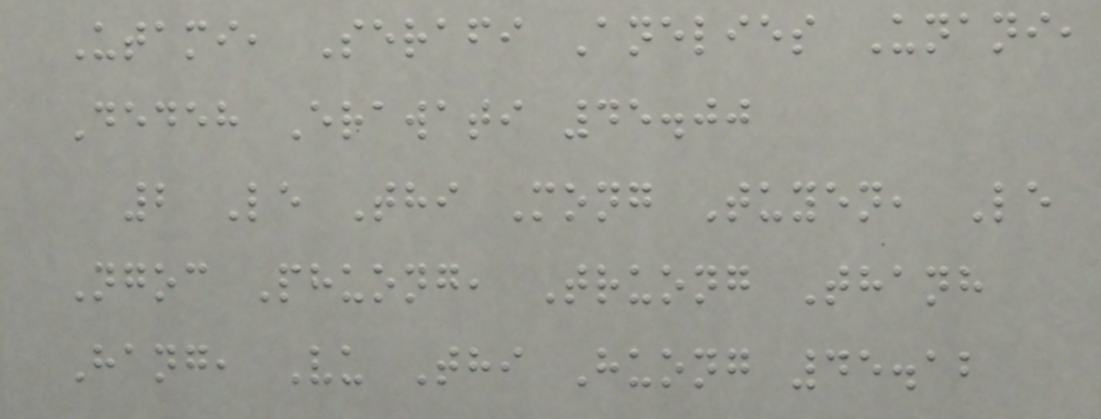Utami, Serafi Anelies Unani,
Dedeh Erawati 45.00
2 Le Thi Mong Tuyen, Le
Ngoc Phuong, Truong Thanh
Hang, Vu Thi Huong 45.12
